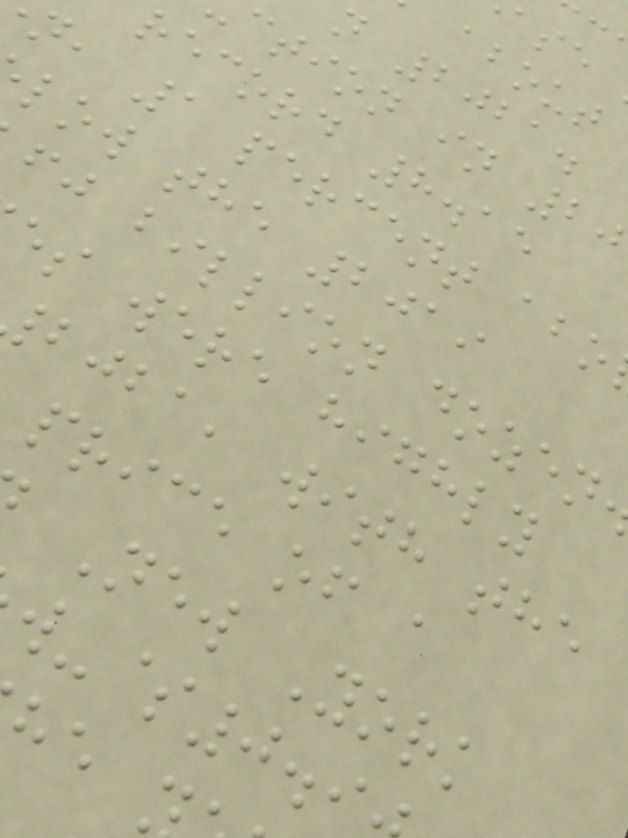n 2021.
ction in 20
record 8.15
n, 1 percent abo
low the 2019
fj billion dozen
es were highly
bjba, with the
price of a
New York
